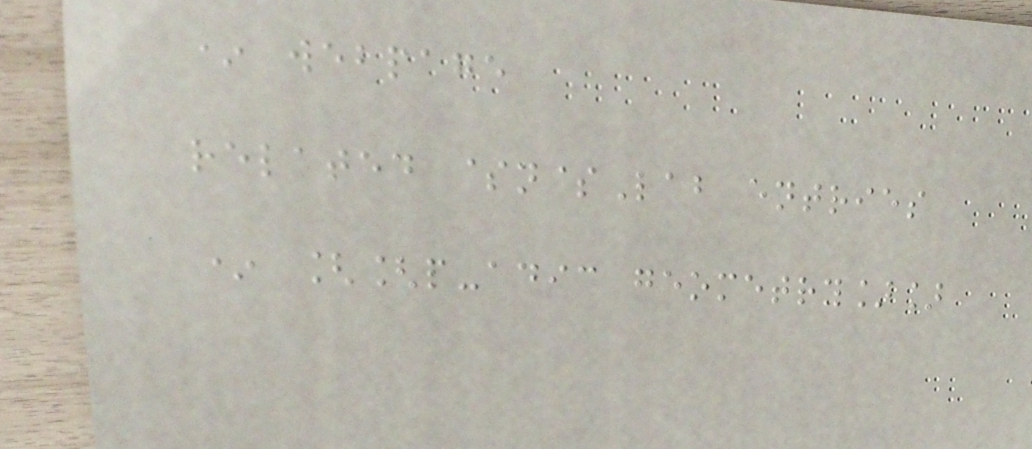* webpage
related $n$Lab entries
* [[p-adic geometry]]
